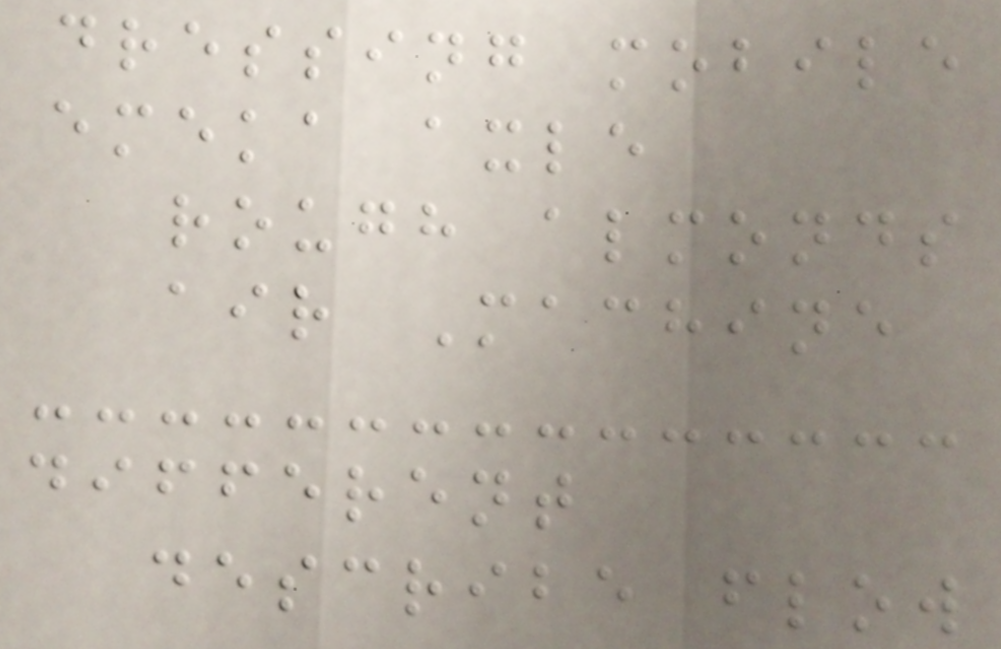dressing mobile
emeka axle
rough almonds
air Machine
different
describe flow
